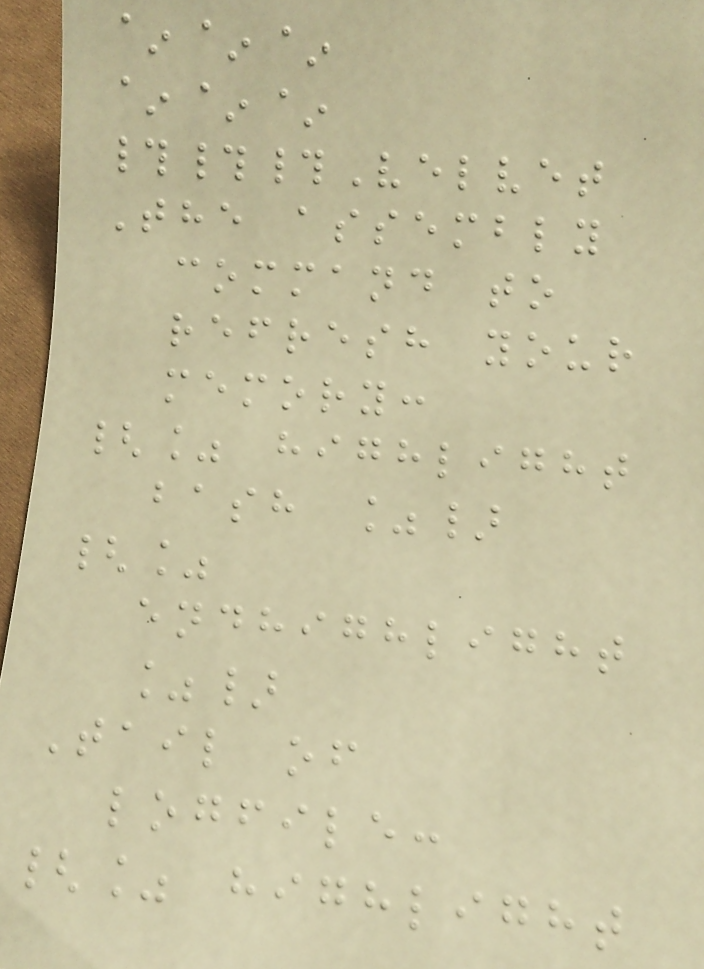~~~
~~~
###Velvet
The assembly
command to
refresh your
memory:
{% highlight
bash %}
{%
endhighlight
%}
Tail of
logfile:
{% highlight
